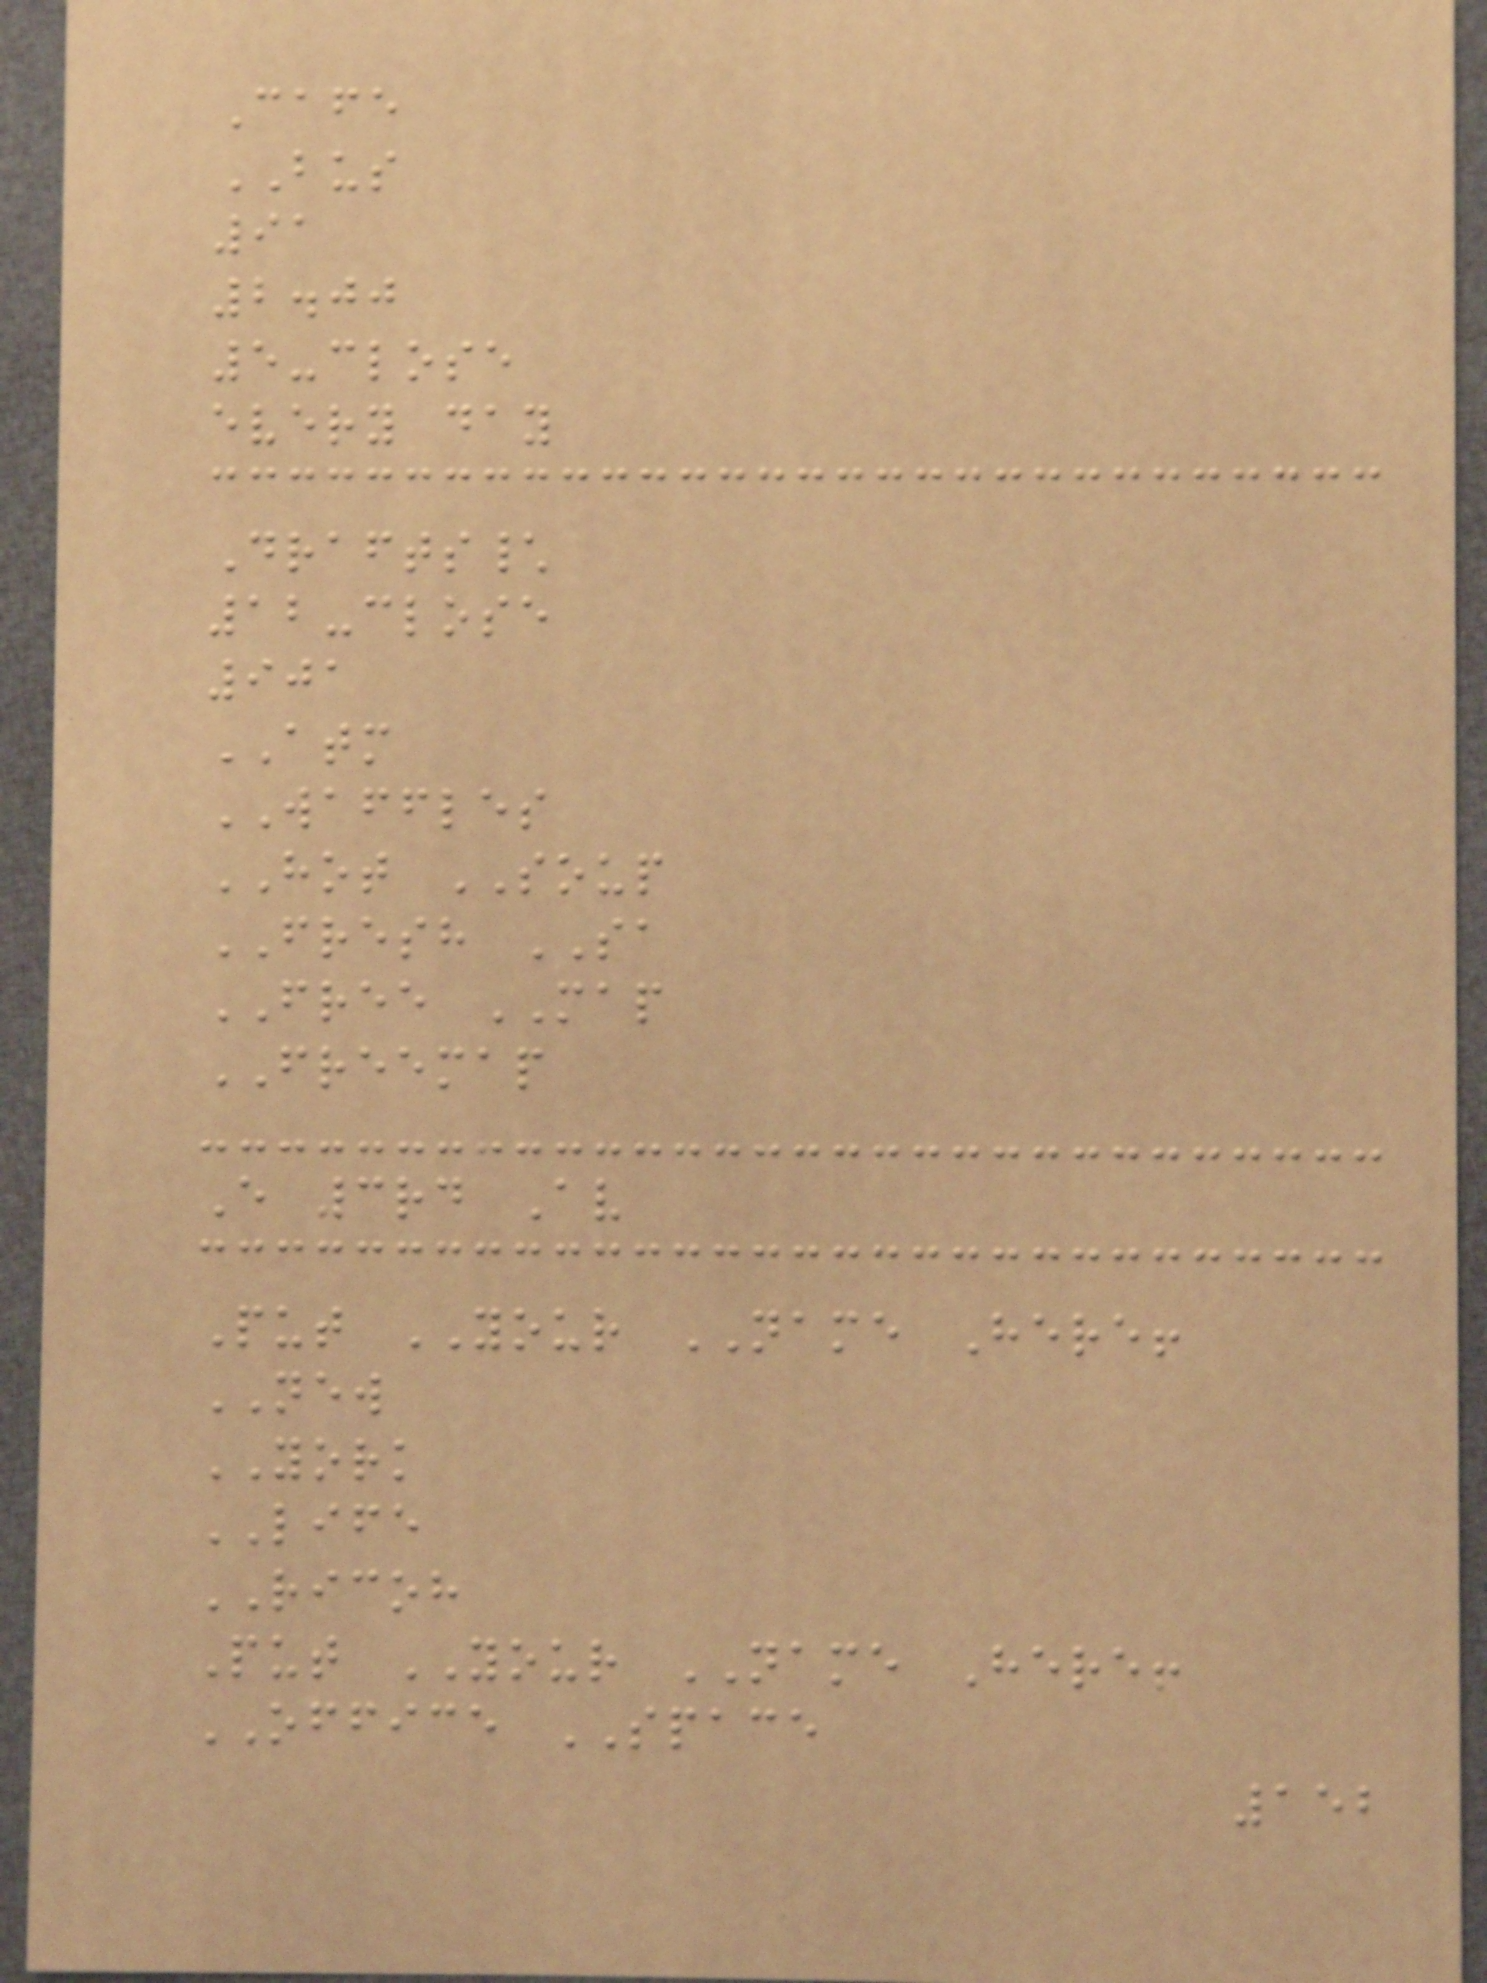Cafe
BUS
91
2.00
5-close
every day
Drafts\
12-close
901
ATM
WAFFLES
HOT SOUP
FRESH SA
FREE MAP
FREEMAP
E 3rd Av
Put YOUR NAME Here!
NEW
YORK
LIFE
RICOH
Put YOUR NAME Here!
OFFICE SPACE
152
